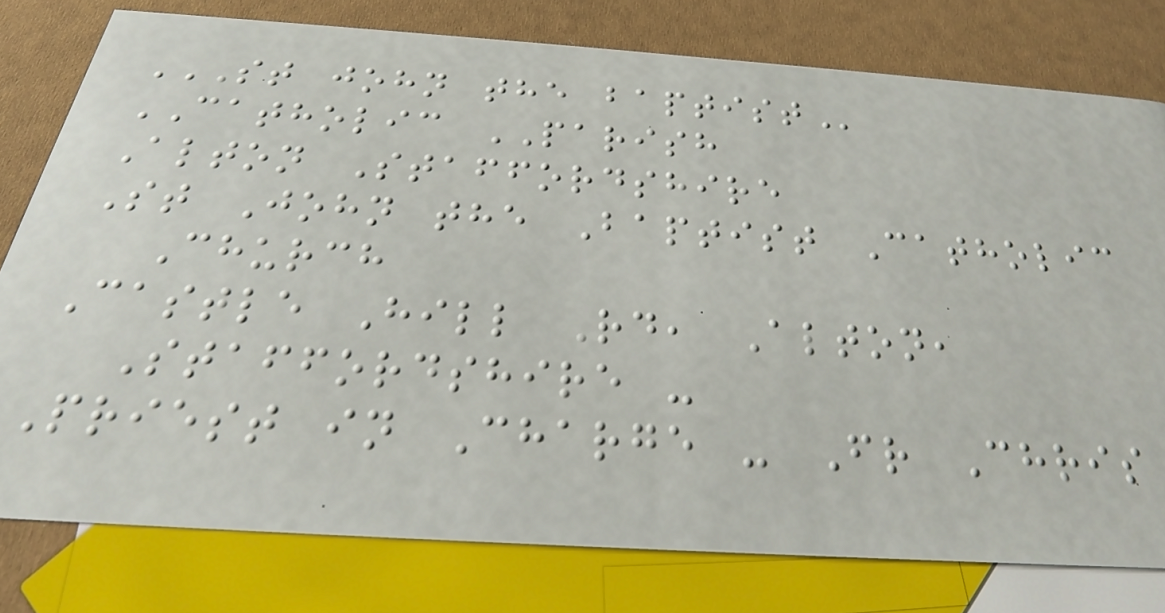ST JOHN THE BAPTIST
CATHOLIC PARISH
Alton Staffordshire
St John the Baptist Catholic
Church
Castle Hill Rd, Alton,
Staffordshire -
Priest in Charge - Fr Chris
